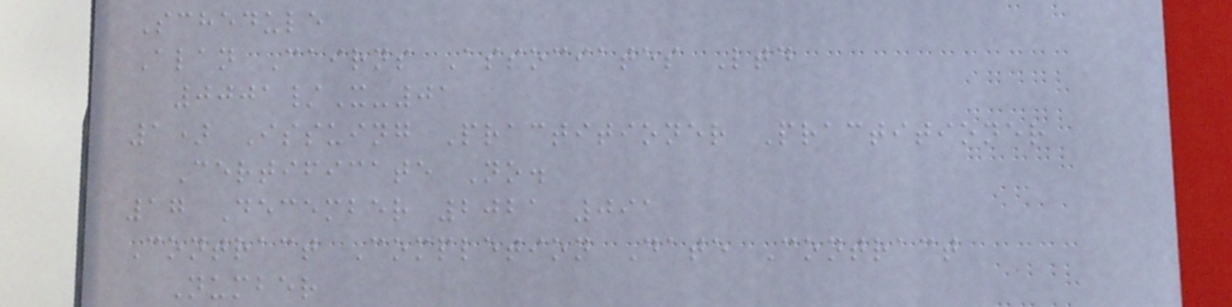Schedule
Alan Cairns Associates Ltd
0001/X-01
1) Issuing Practitioner Practitioner
Certificate No.
17 December 2021 091
Contract Completion Date Contract
Number
